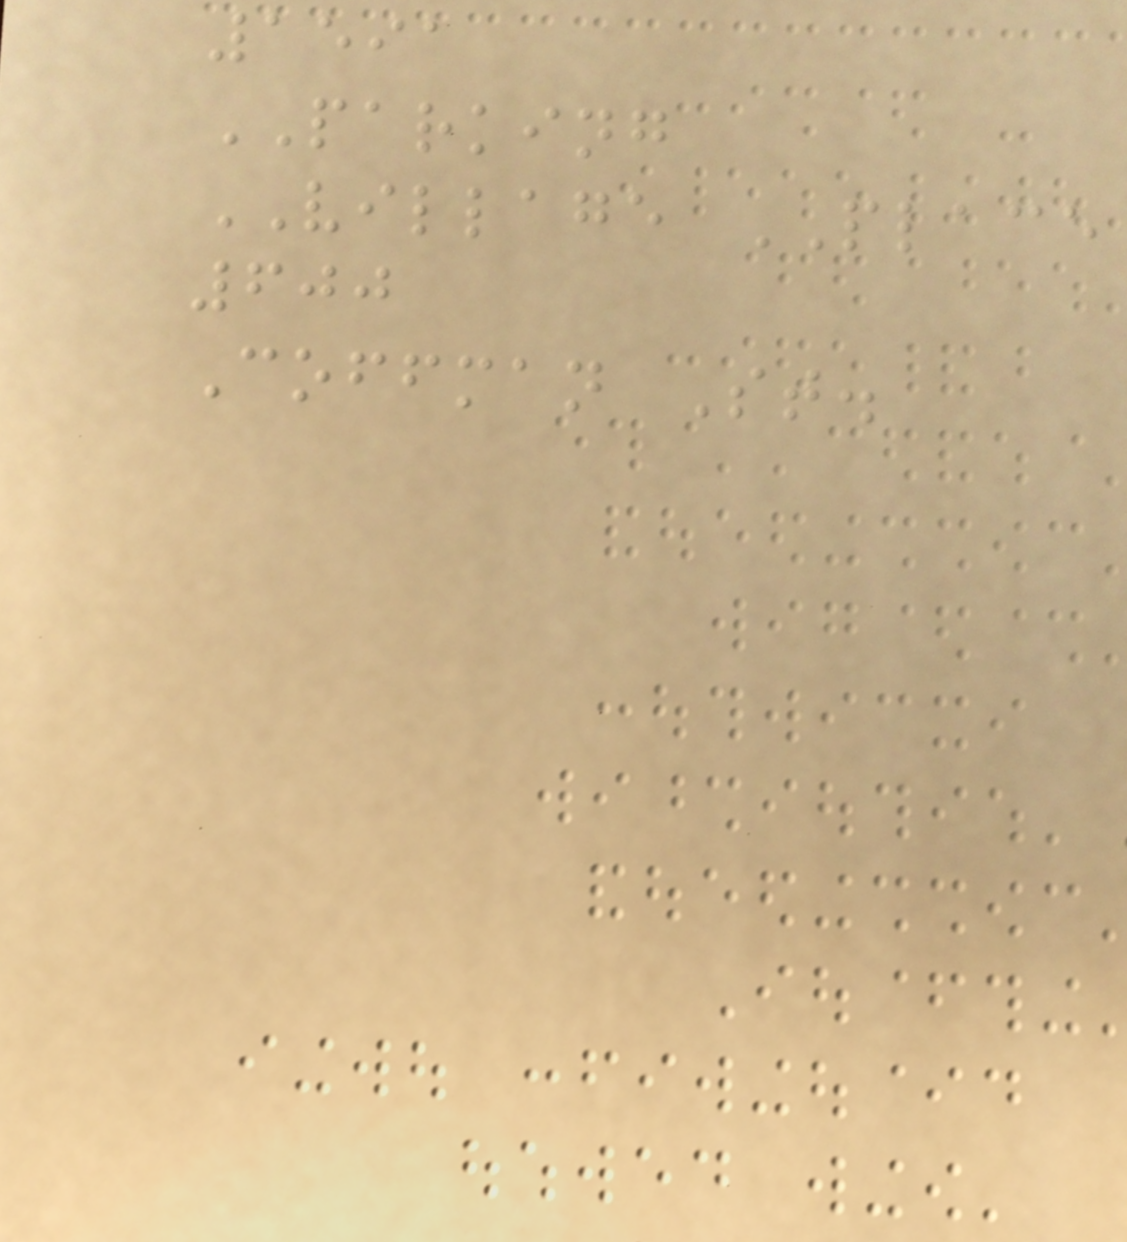1591
PARKING
VILLAGE PLACE
600
Coffman St.
